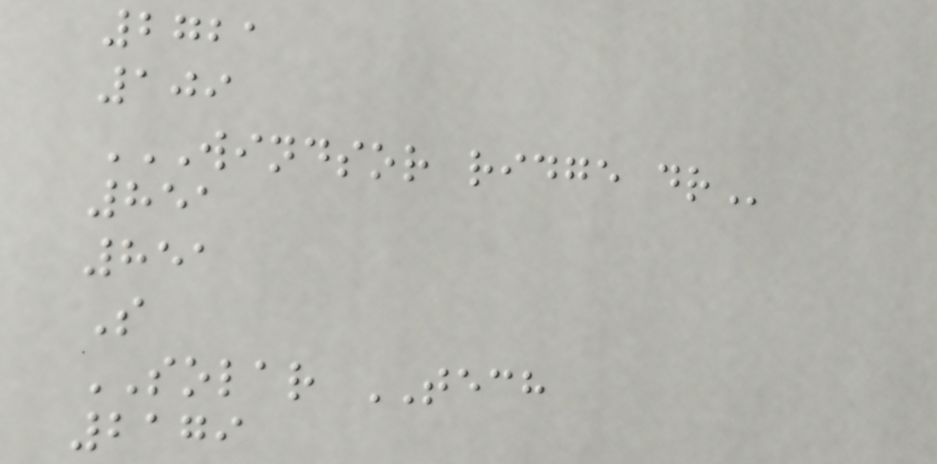2721
109
WINDSOR RIDGE DR
851
851
S
SOLAR TECH
2179
